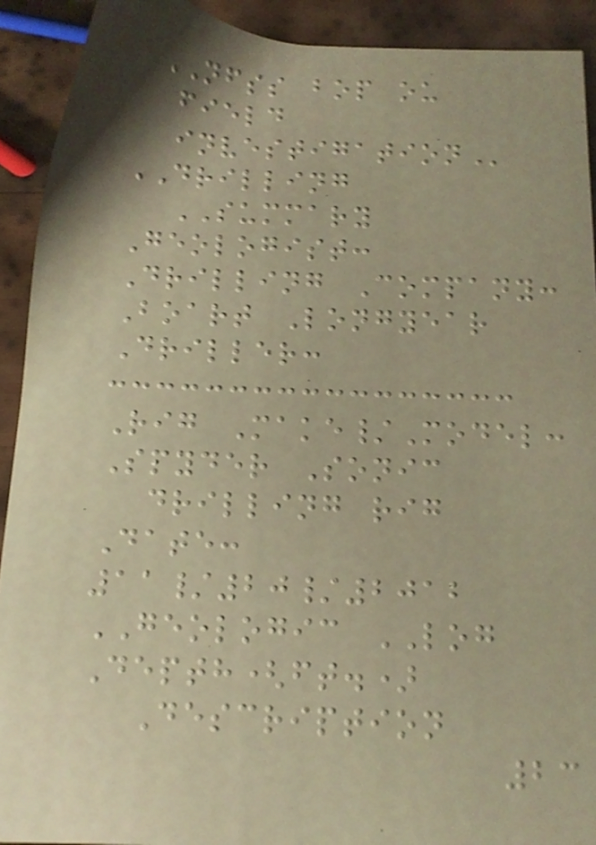NFSS BOP OU
FIELD
INVESTIGATION
DRILLING
SUMMARY
Geologist:
Drilling Company:
Boart Longyear
Driller:
Rig Make/Model:
Spyder Sonic
drilling rig
Date:
11/20/2012
GEOLOGIC LOG
Depth(ft.)
Description
23
